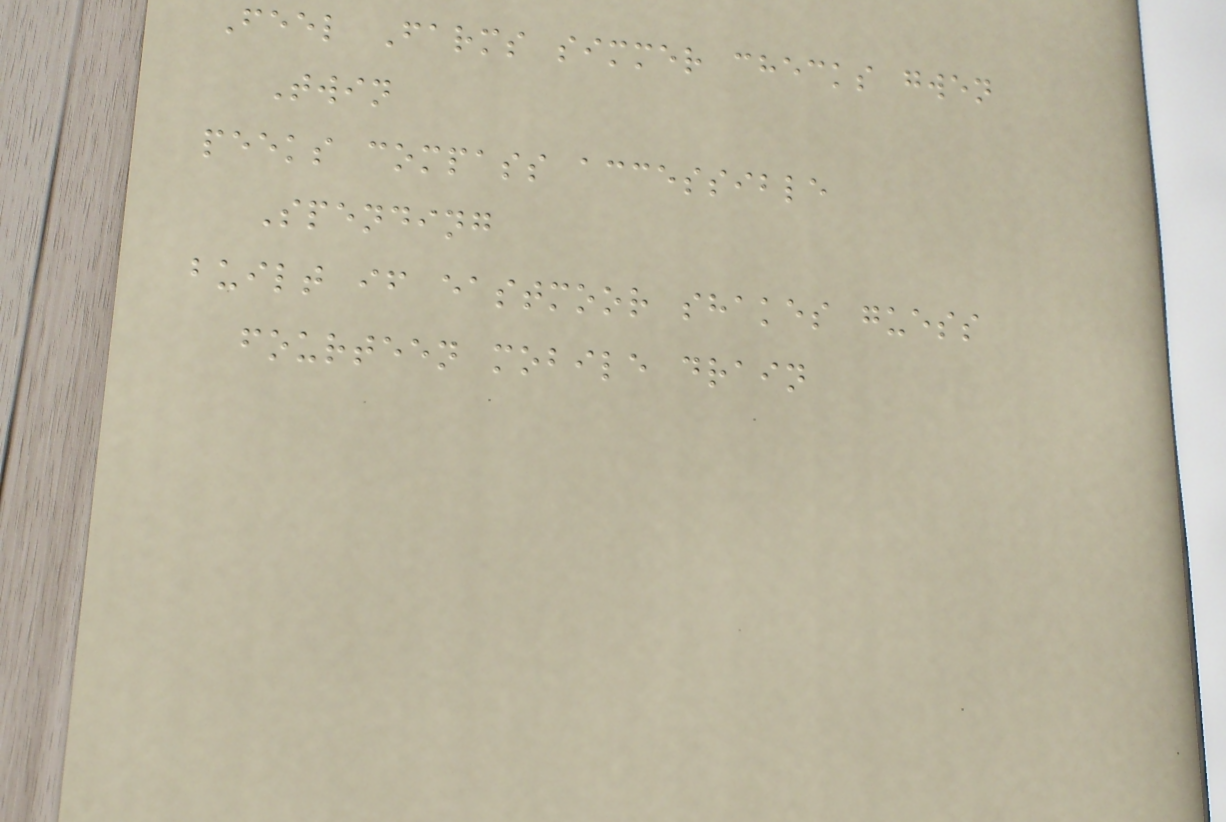Feel Farms simmer checks gwen
Twin
peeks compass accessible
Spending
built if eastmoor shakes guess
fourteen mobile drain
